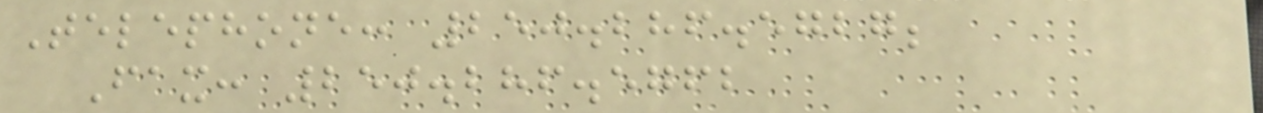Telephone: 250.286.5727;
Fax: 250.286.5762
